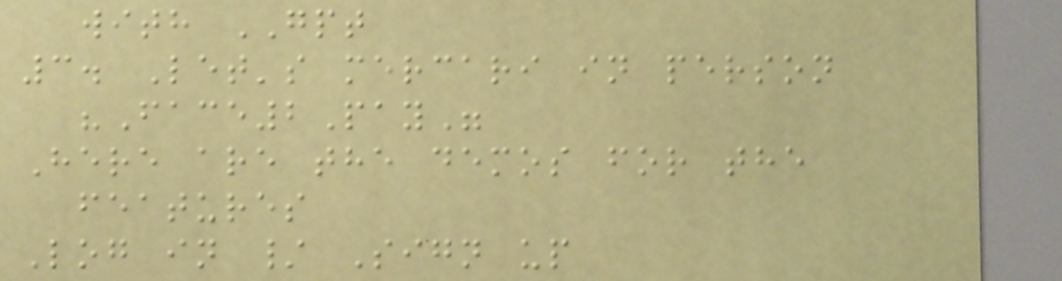with GPT
3. Let's mercari in person
"Face2Pay"
Here are the demos for the
features
Log in / Sign up
